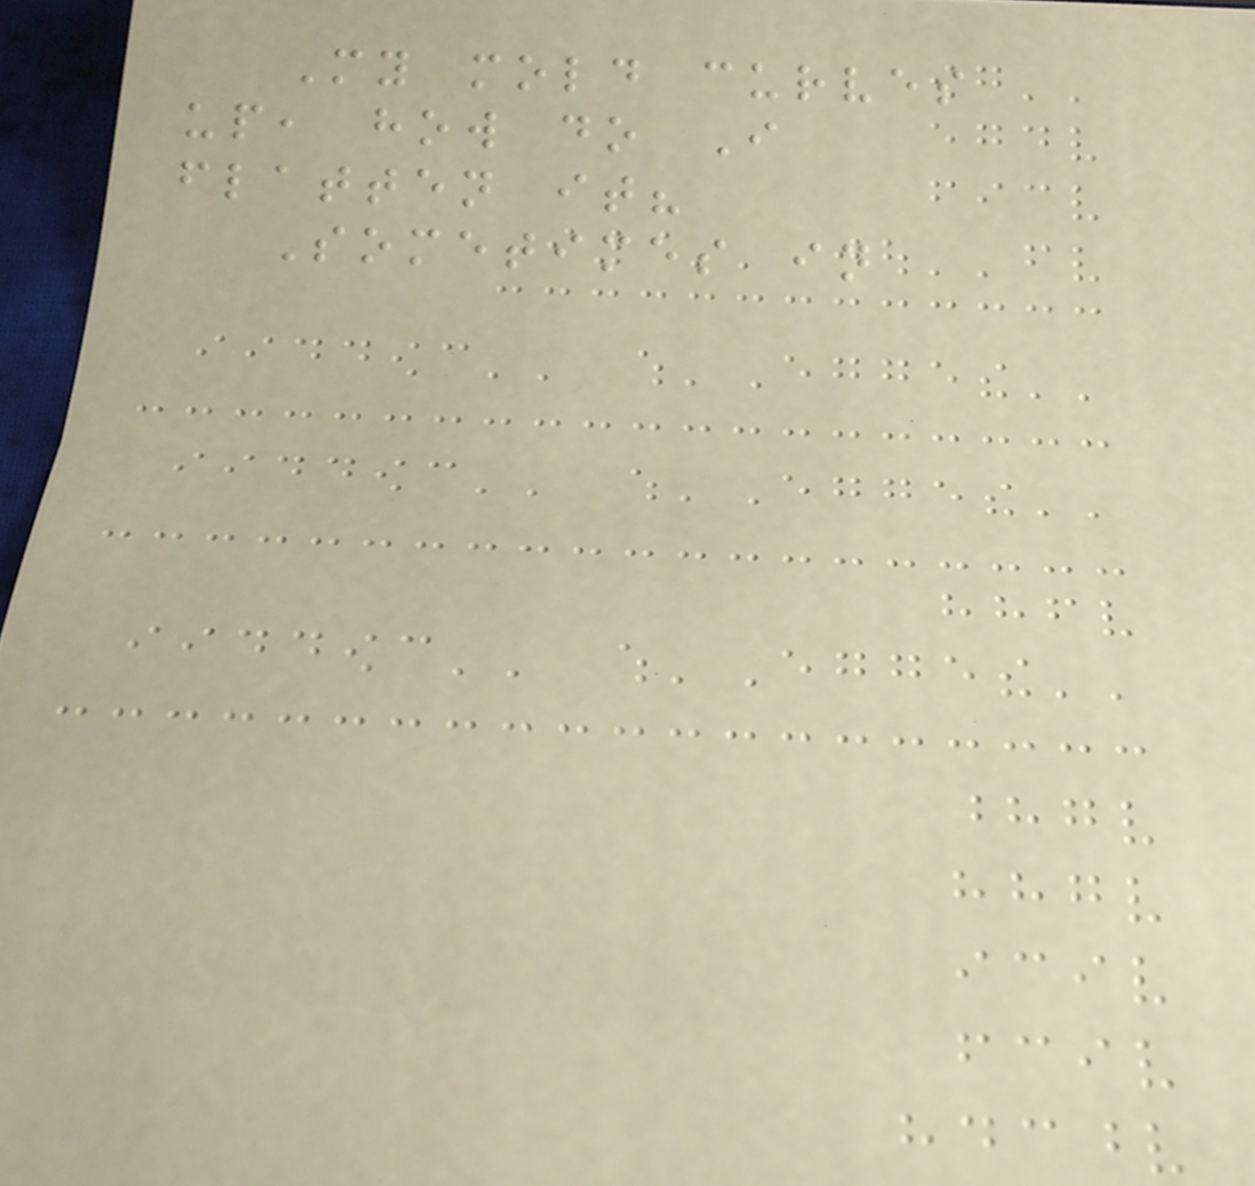My mold curves
up, how do I
flatten it?
Sometimes in
